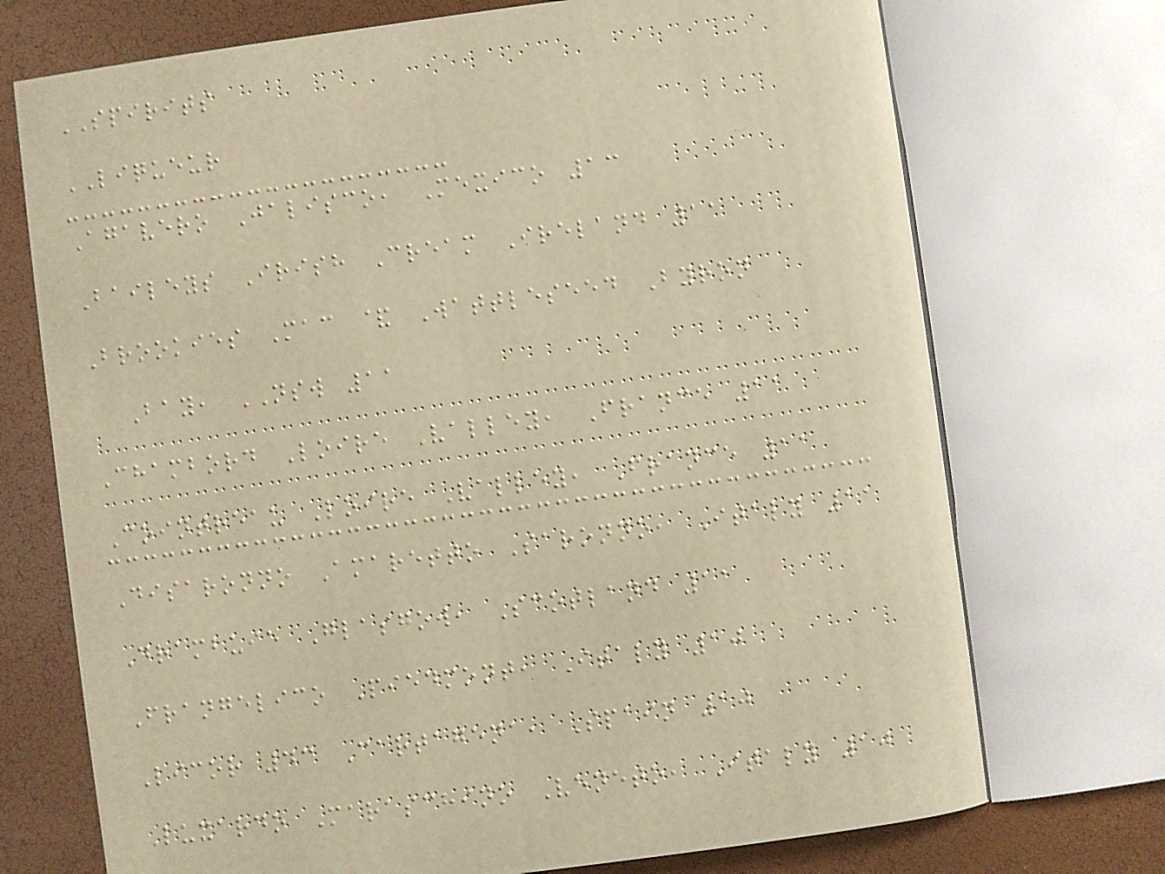SPIRITS
LIQUEUR
Agavero Jalisco, Mexico 13
Baileys Irish Cream Ireland 11
Brookies Mac & Wattleseed Byron
Bay, NSW 11
Chambord Loire Valley, France 11
Cointreau Loire Valley, France 11
Disaronno Amaretto Saronno, Italy 11
Drambuie Glasgow, Scotland 11
Frangelico Piedmont, Italy 10
Licor 43 Cartagena, Spain 10
Luxardo Maraschino Veneto, Italy 10
